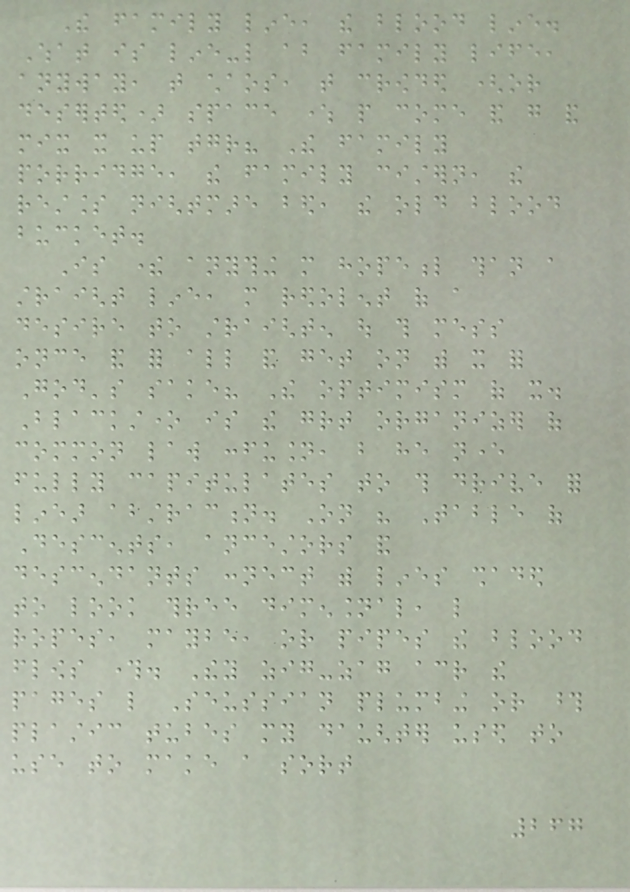The family line, the blood line.
What is line-like about family life,
anyway, that chaos, that crowded (or
deserted) space where people come and go and
mix it up together? The family
porridge, the family cistern, the
restless nightmare bed, the old blood
bucket.
Is there anything more hopeful than a
straight line, more redolent of a
desire to straighten out this mess
once and for all and get on with it for
God's sake? The optimism of it.
Blackstone is the great organizer of
common law confusion, but he never
fully capitulates to this drive for
linear abstraction. On his Table of
Descents, ancestors and
descendants connect with lines shaded
to look three dimensional, like
ropes, maybe, or pipes the blood
flows through. They zig-zag across the
pages like Seussian plumbing or those
plastic tubes my daughter used to
use to make a sort
267
